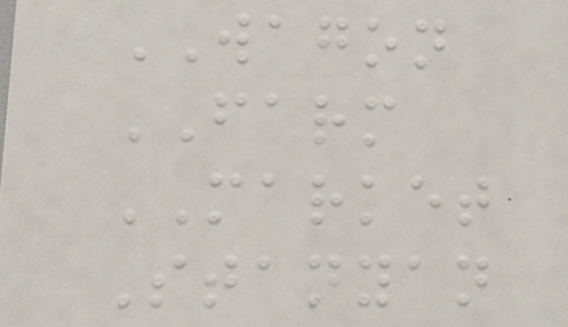WAGON
FARM
MARKET
Stanyan
